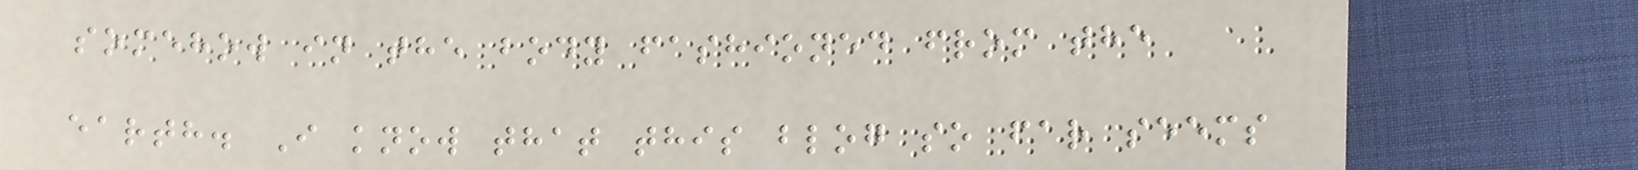somehow in the body fashioned from the
earth. I know that this blog so far seems
